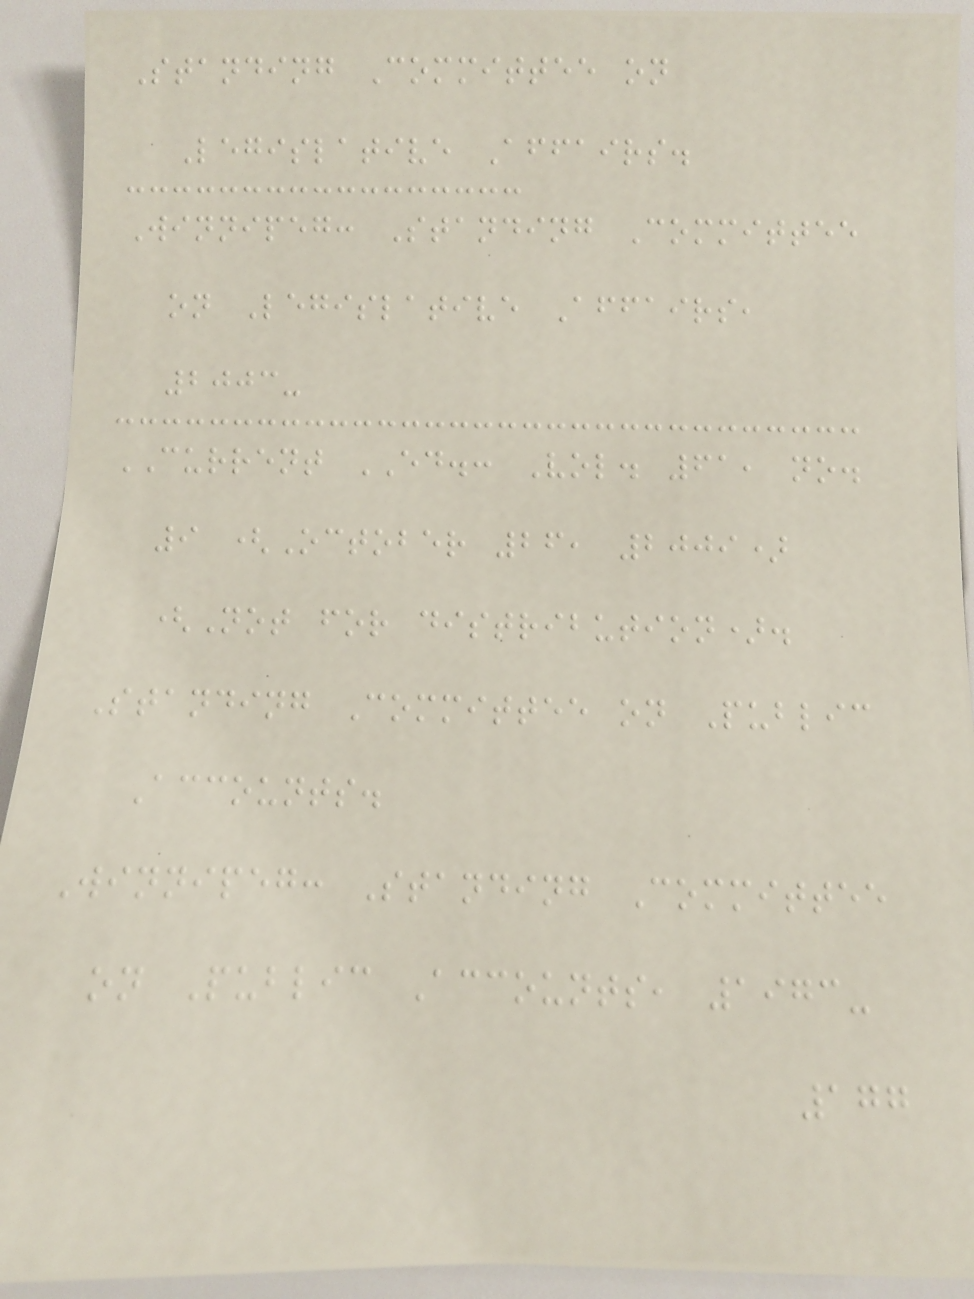Standing Committee on
Legislative Affairs.
Winnipeg: Standing Committee
on Legislative Affairs,
2003-
CURRENT ED.: Vol. 61, no.
9 (October 26, 2009)
(Not for distribution).
Standing Committee on Public
Accounts.
Winnipeg: Standing Committee
on Public Accounts, 1973-
177
